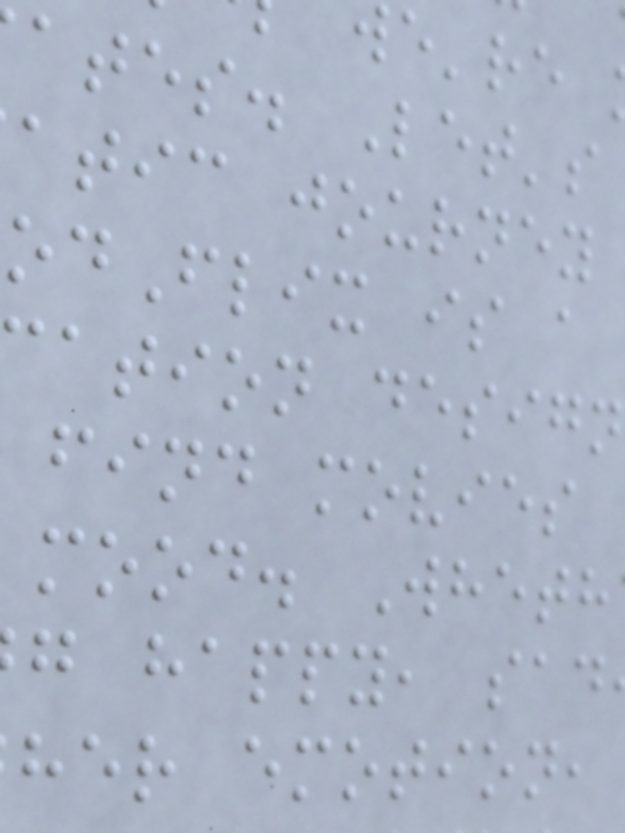ates. Let's
atic journey
odFlix is a
ation design
find movies
mood. Wheth
g happy, sad
her emotion,
